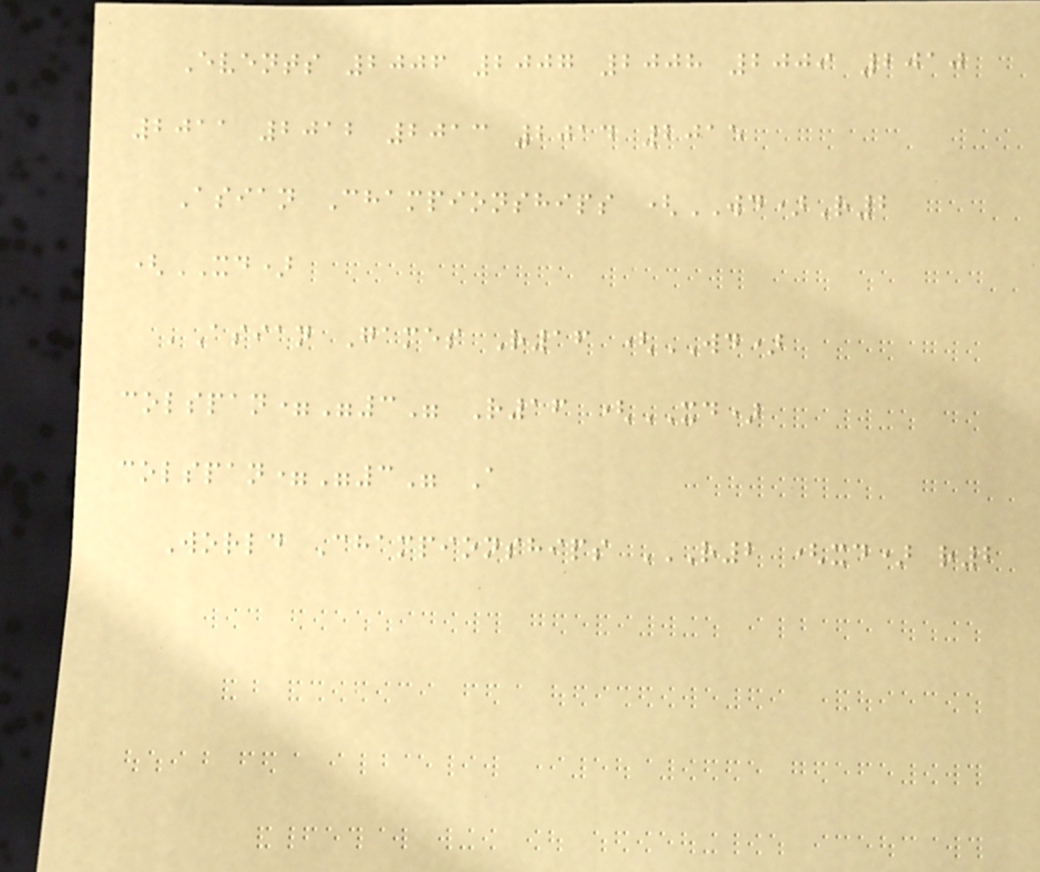Events 2006 2007 2008 2009 2010
2011 2012 2013 2014 2015
Asian Championships (WD)R2
(XD)
'Asian Games R16 (WD)
colspan="3" R16 (XD)
colspan="3" A
World Championships R2 (XD) R2
